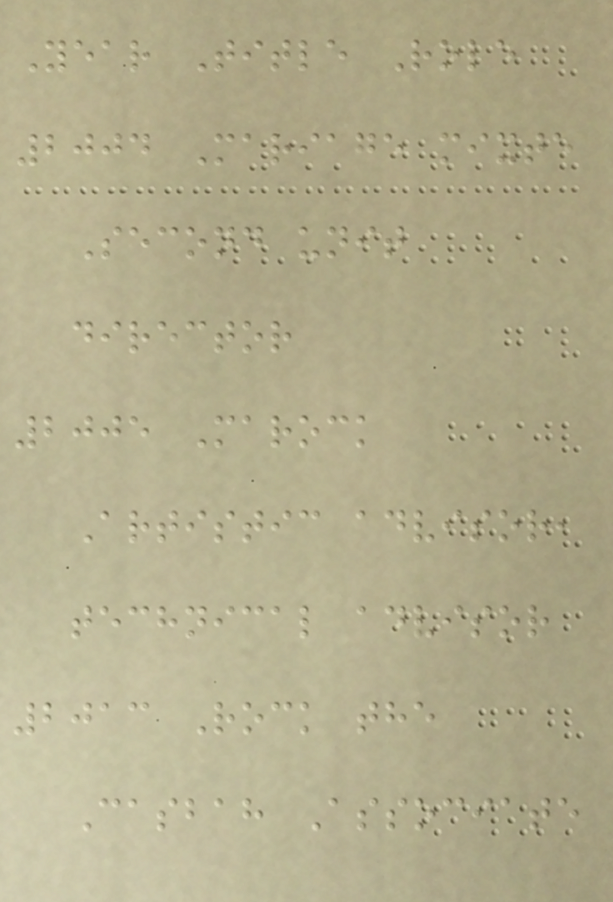Year Title Role
2004 Mariage mixte
Second unit
director
2005 Marock
Artistic advisor,
technical advisor
2013 Rock the
Casbah Associate
